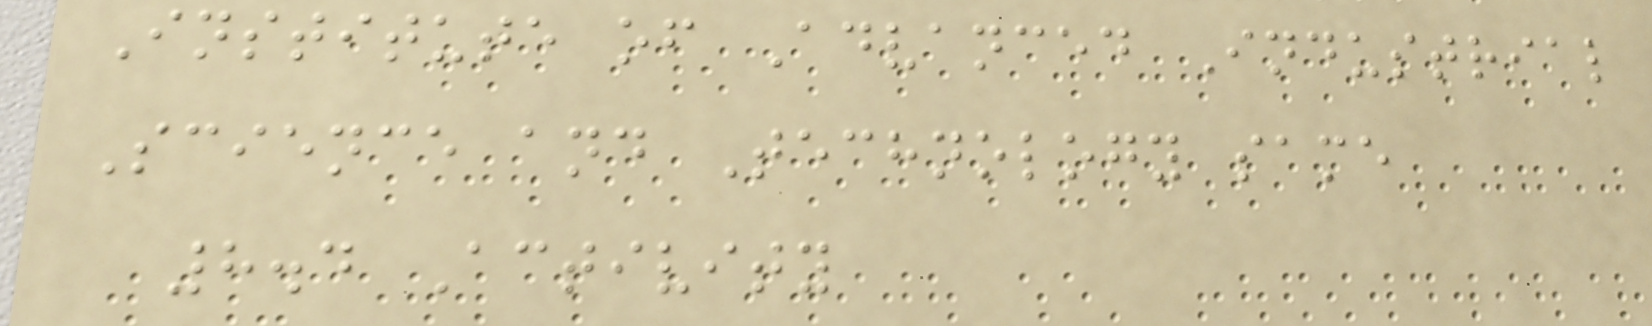Institute of Advanced Industrial
Science and Technology same
8.4 Activity
